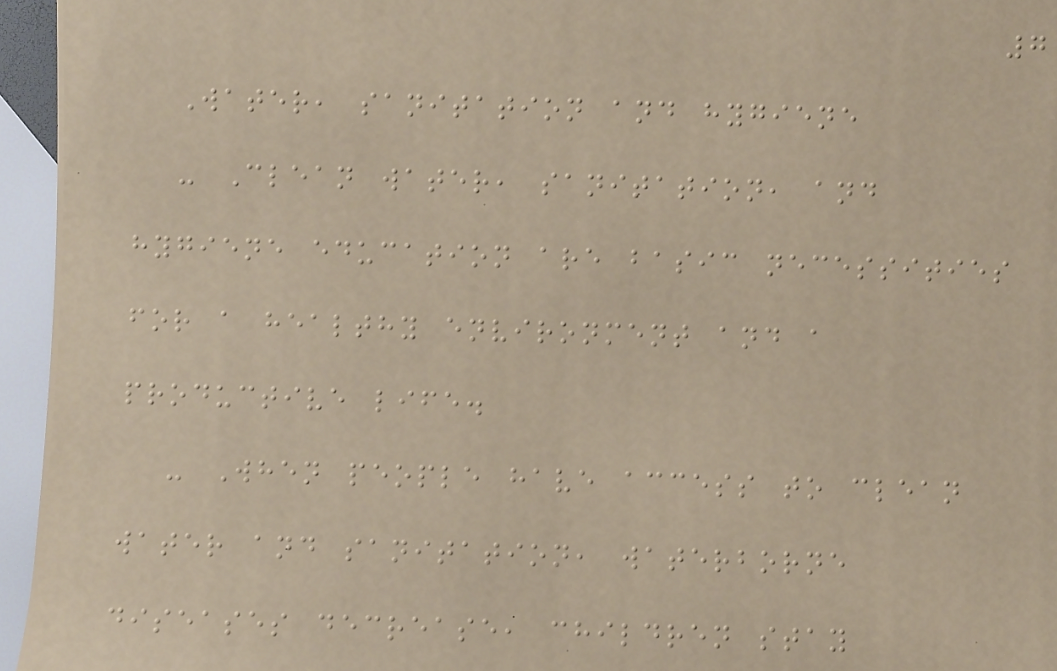7
Water, sanitation and hygiene
- Clean water, sanitation, and
hygiene education are basic necessities
for a healthy environment and a
productive life.
- When people have access to clean
water and sanitation, waterborne
diseases decrease, children stay
